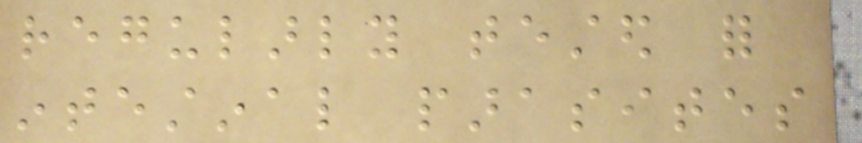regularly tested for
intestinal parasites
